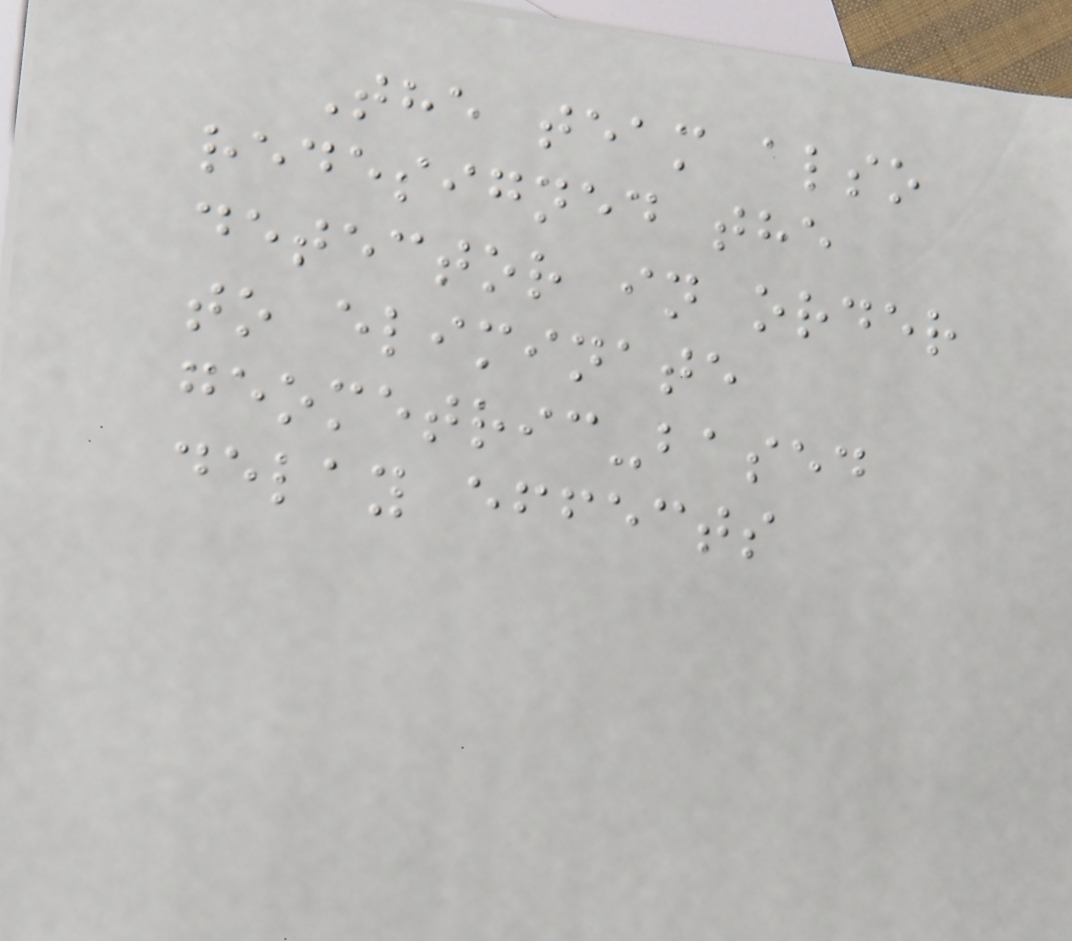The team also
redesigned the
detector in order
to eliminate
geometric-based
delay effects
